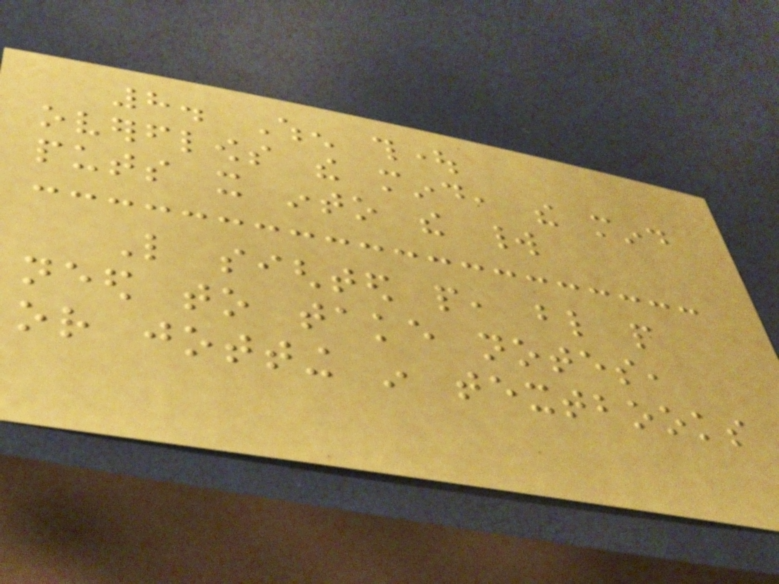8. When thought
overflows the mind, the mind
puts it into the world
Like sighted people, blind people
need to take notes,
or jotting in textbooks
